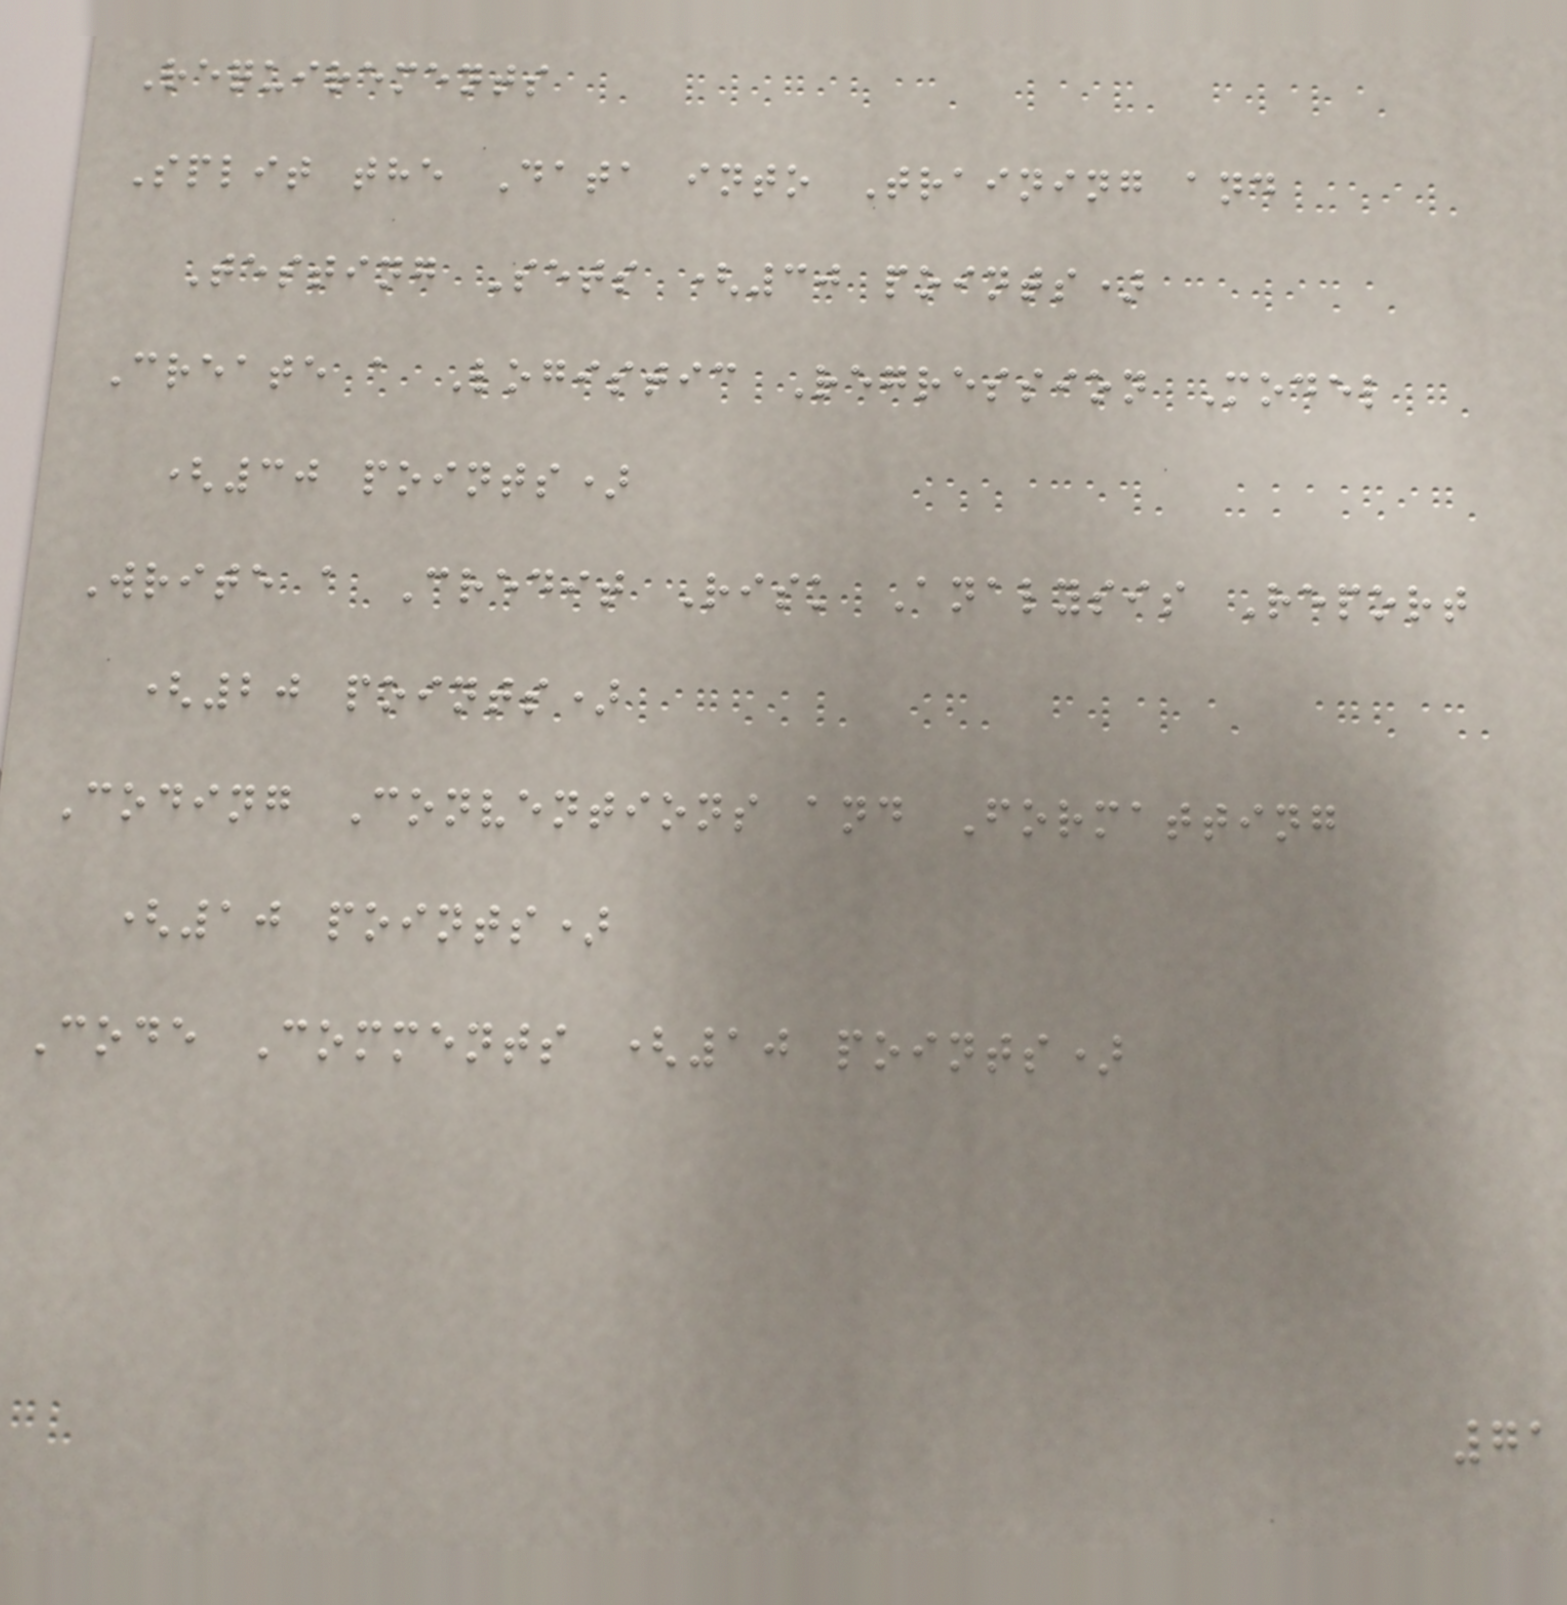Requirements
Split the Data into Training and
Testing Sets (30 points)
Create a Logistic Regression Model
(30 points)
Write a Credit Risk Analysis Report
(20 points)
Coding Conventions and Formatting
(10 points)
Code Comments (10 points)
71
